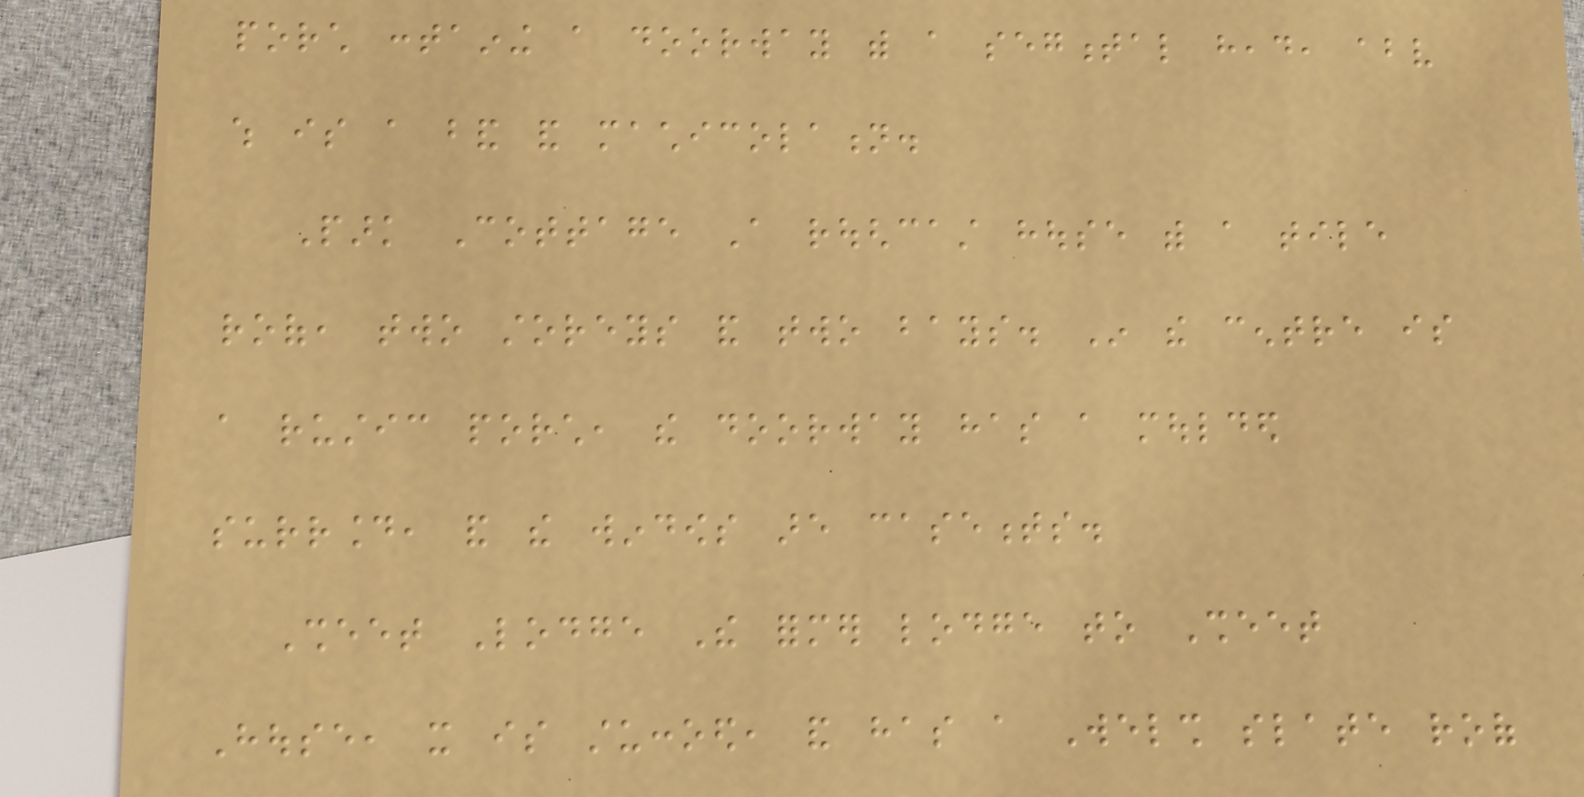porch containing a doorway with a segmental head, above
which is a band and machicolation.
Park Cottage A roughcast house with a tile
roof, two storeys and two bays. In the centre is
a rustic porch, the doorway has a moulded
surround, and the windows are casements.
Sheet Lodge The former lodge to Sheet
House, it is stuccoed, and has a Welsh slate roof
